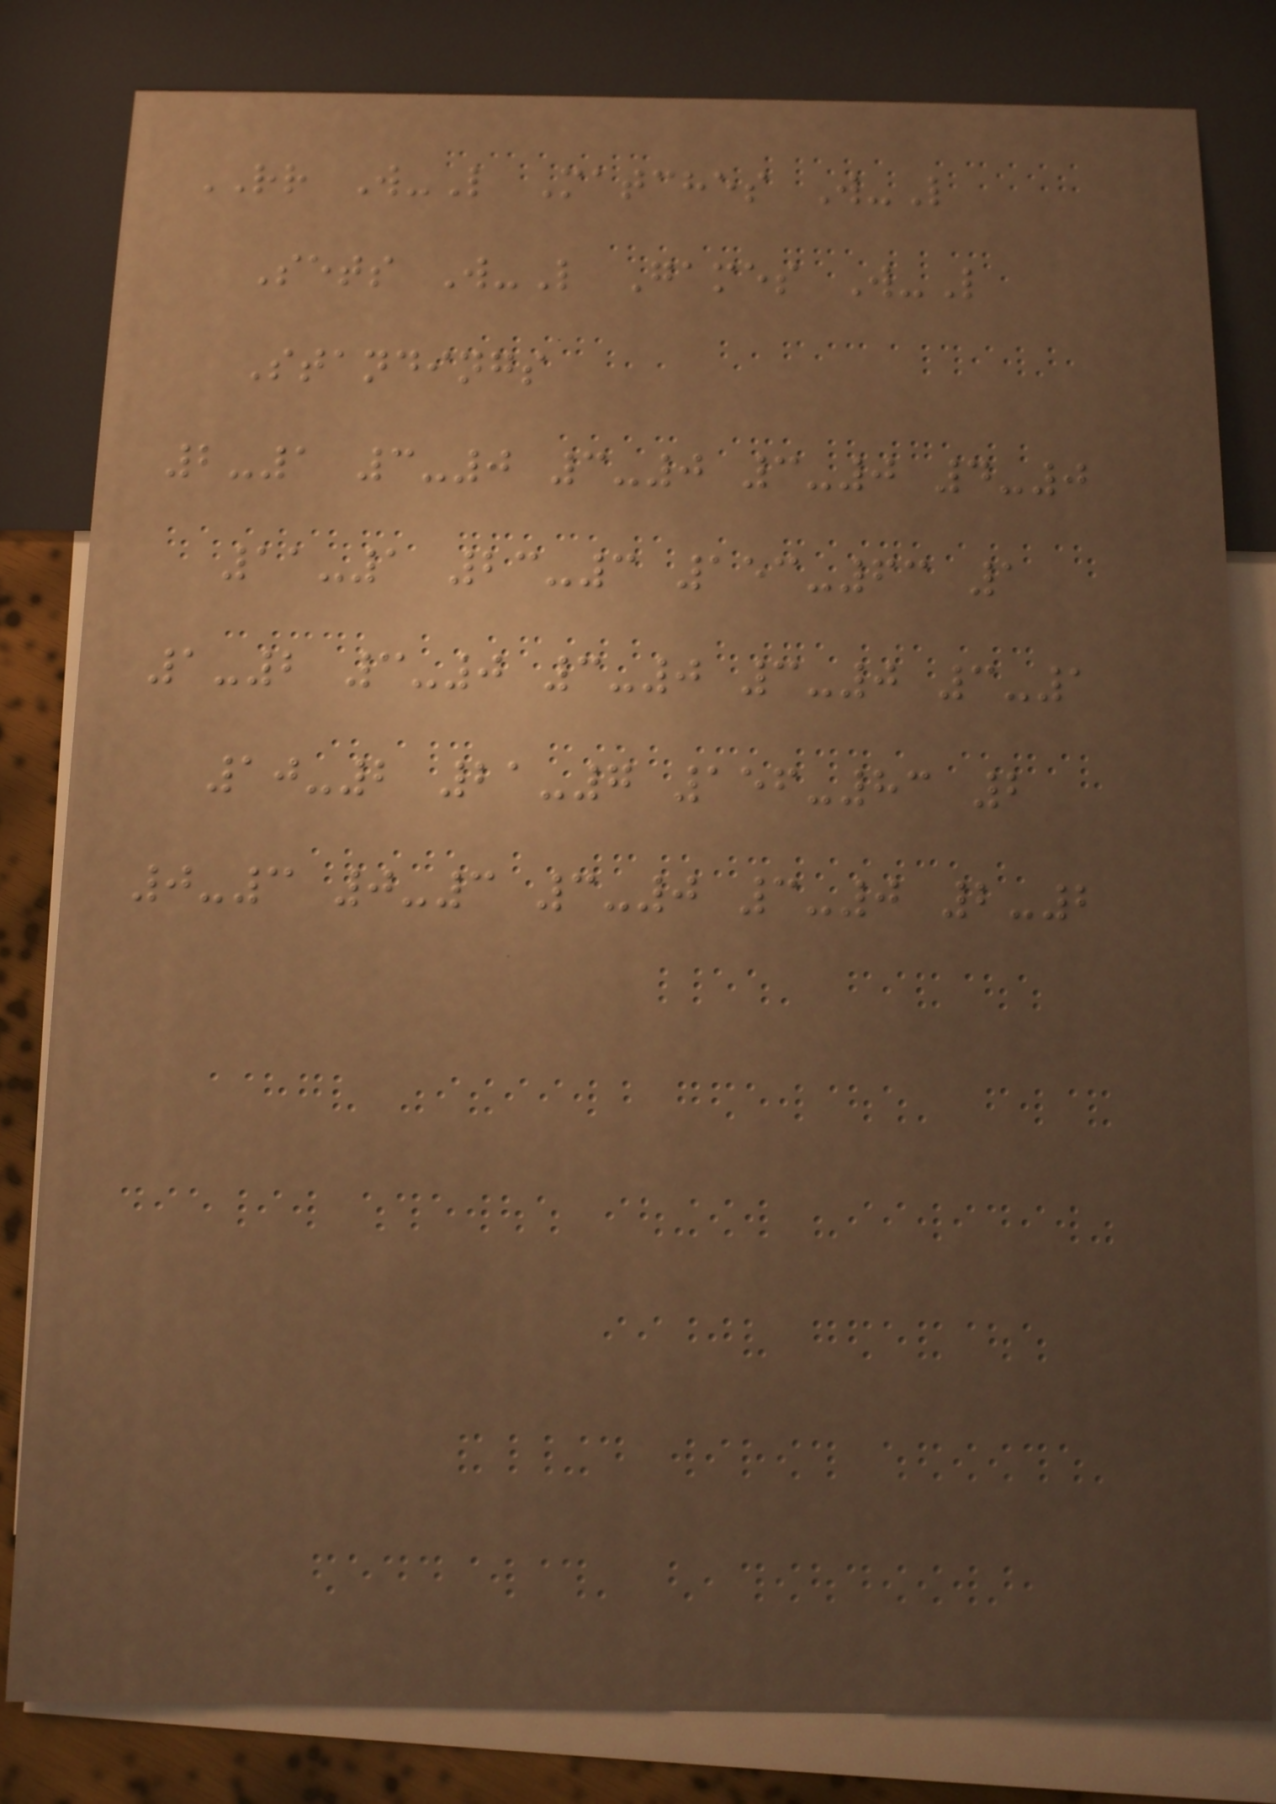RR W-L Matches W-L
Sets W-L Games W-L
Standings
2-1 3-0 3-0 3-0 4-0
11-1 23-3 153-63 1
1-2 3-0 3-0 3-0 3-1
10-2 21-7 156-83 2
0-3 0-3 3-0 3-0 2-2
